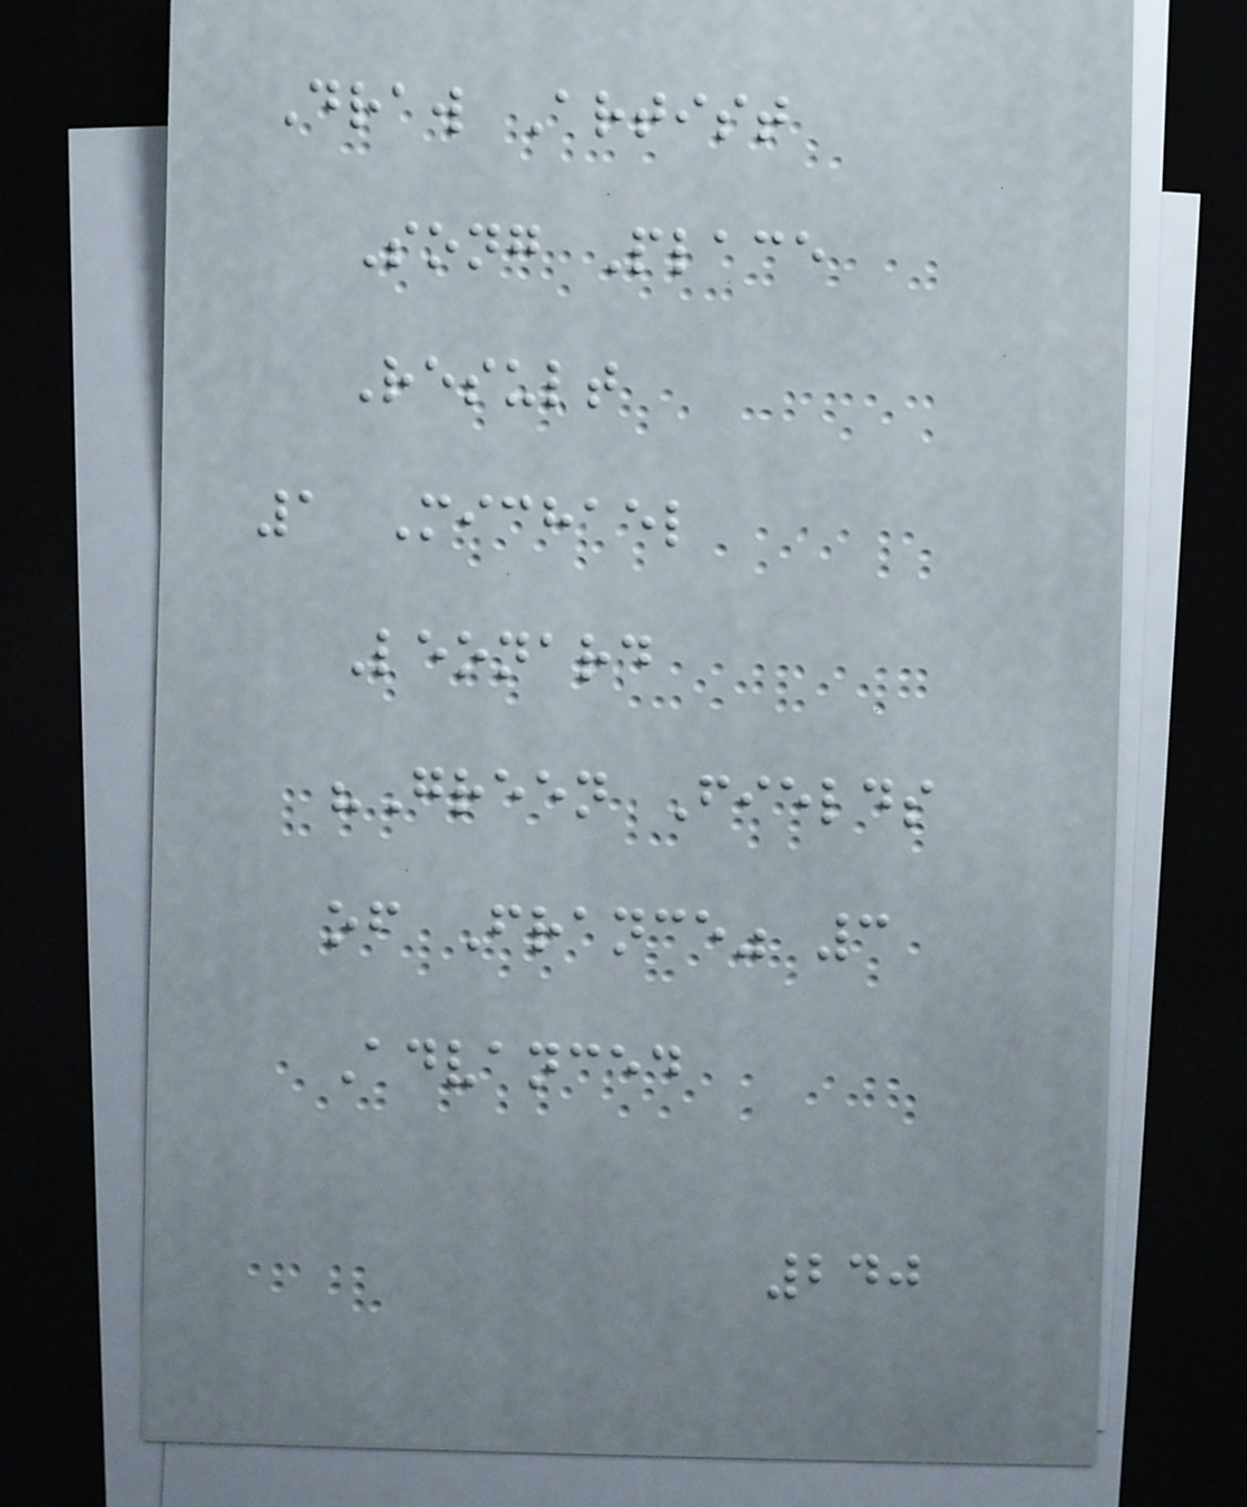Draw Artist
Song Place
Result
1 Michael
Leonard
"Green Fields
of France" 3
Advanced
240
